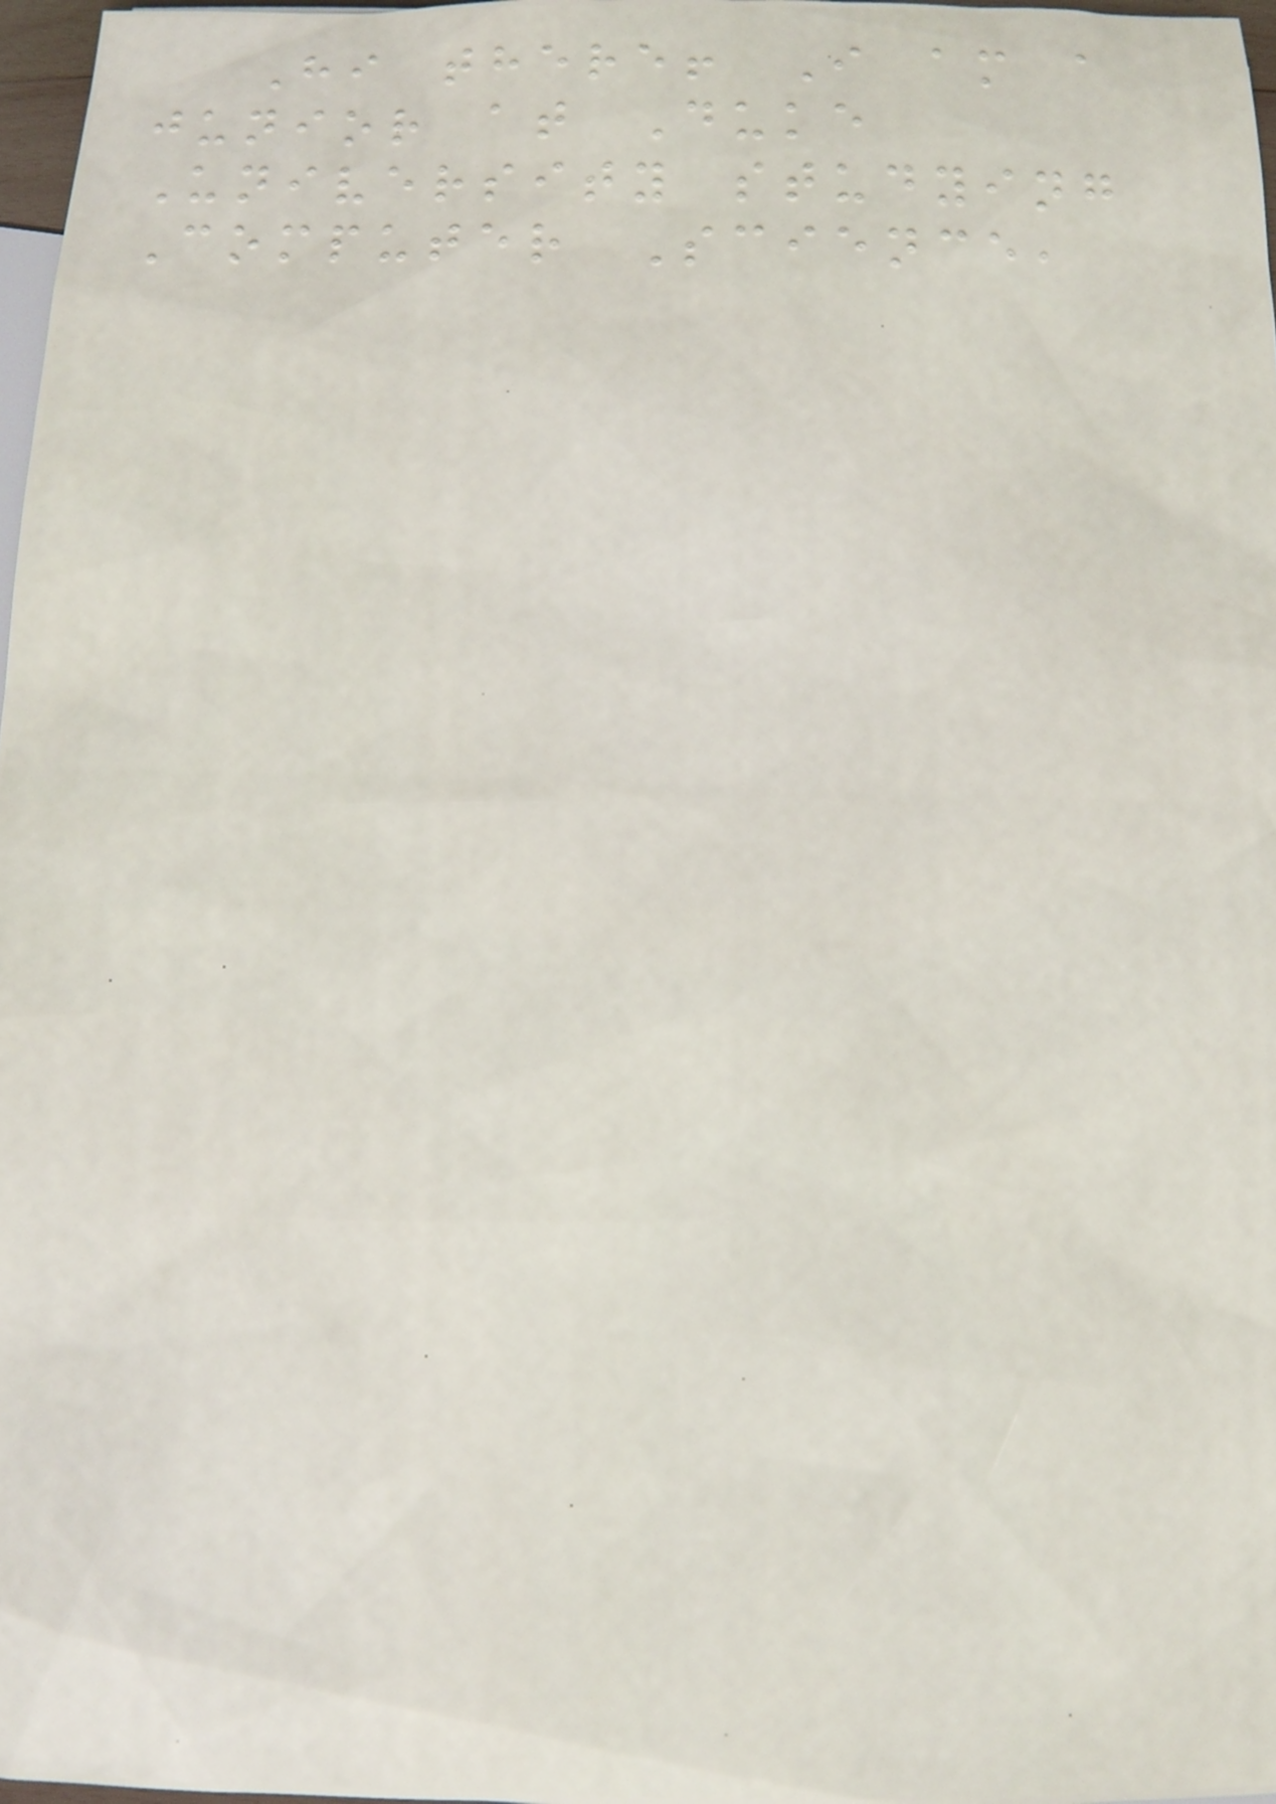Hi there! I am a
junior at Duke
University studying
Computer Science,
